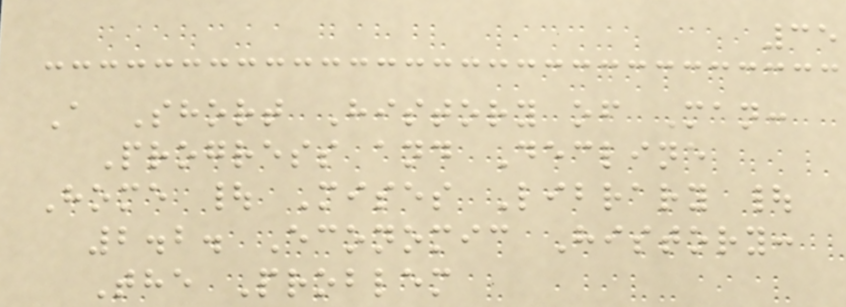35
A Short History of Man:
Progress and Decline
Home | Mises Library |
2.2. Economic History:
The Problem
